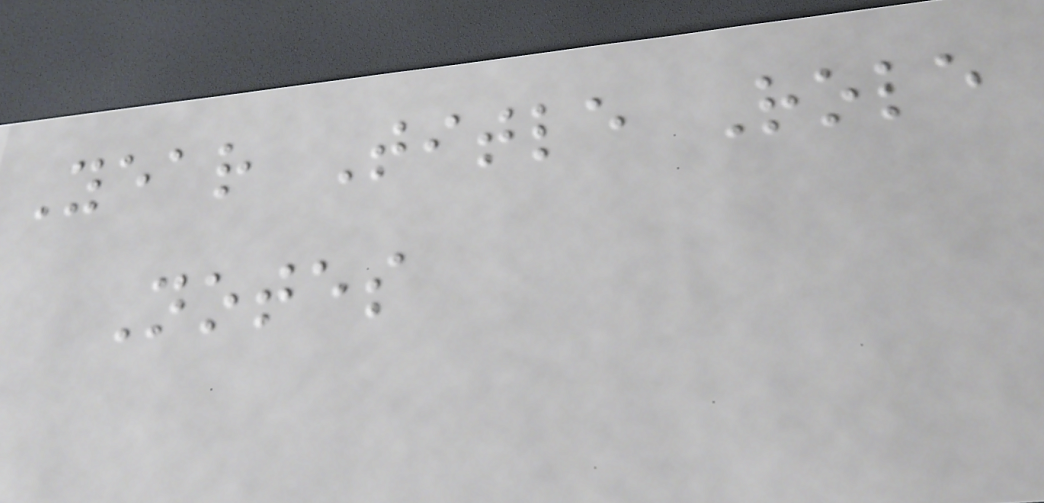Year Title Role
Notes
